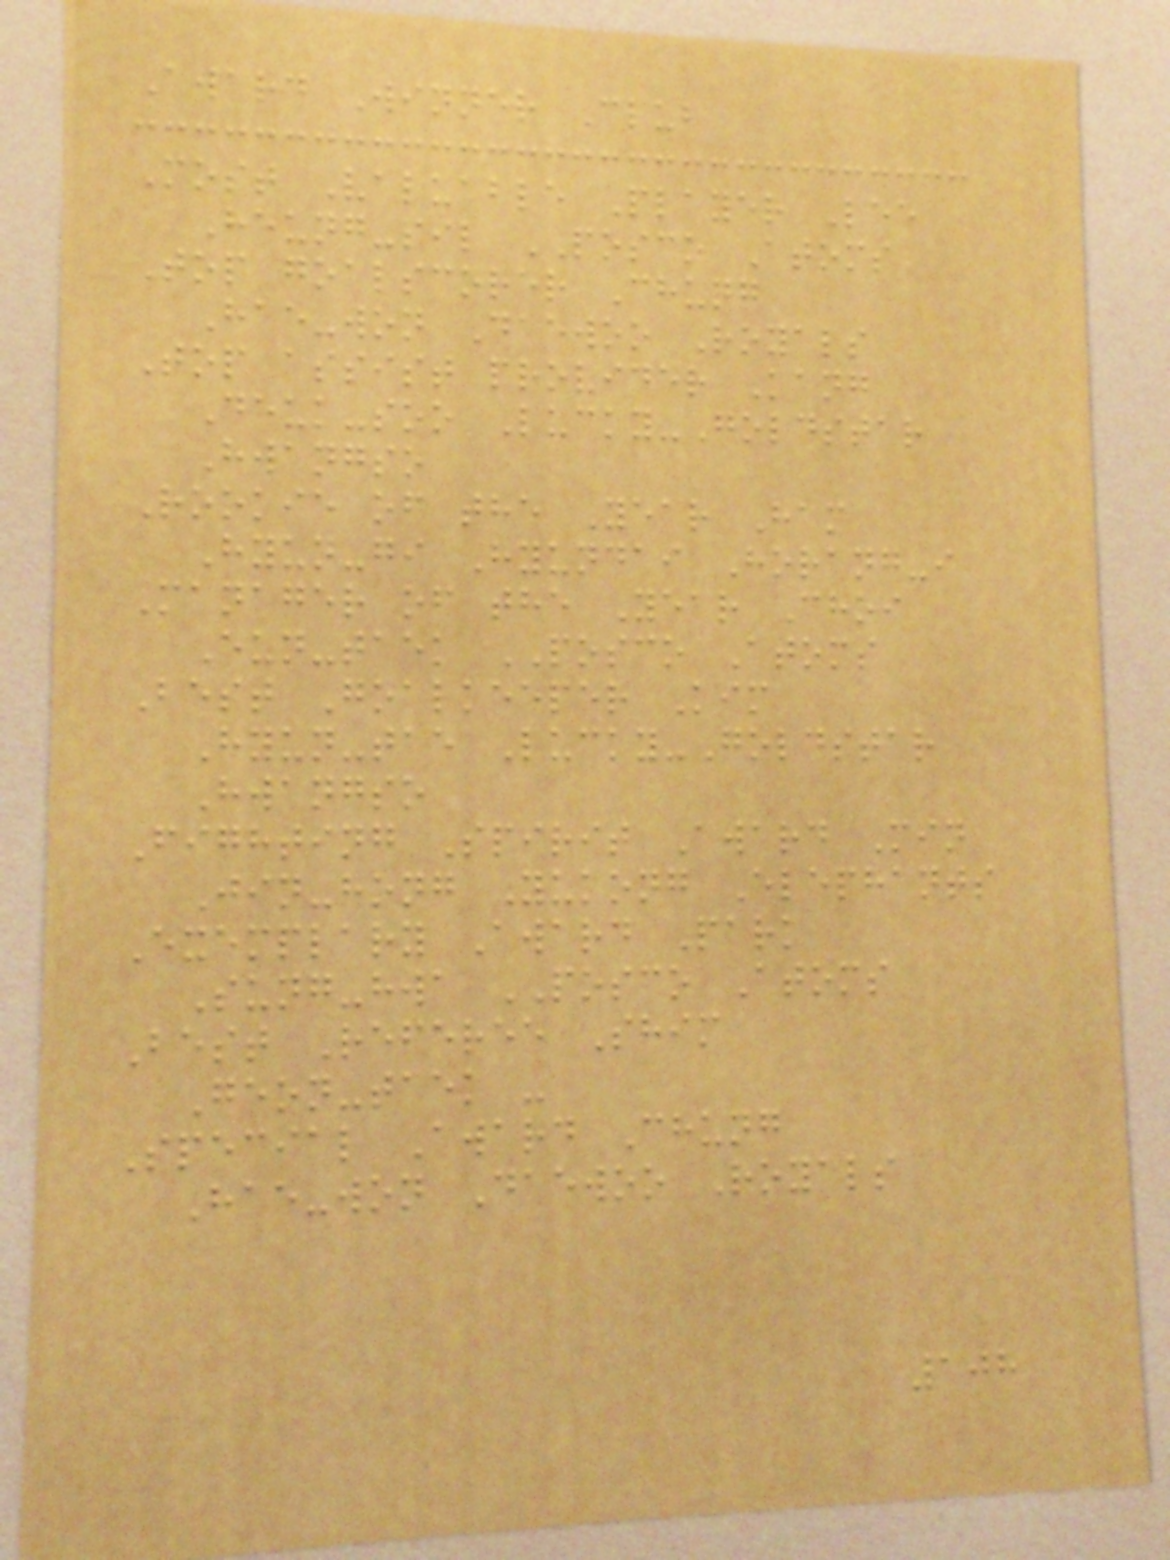Award Winner Club
Most Valuable Player Lee
Heung-sil POSCO Atoms
Top goalscorer Chung
Hae-won Daewoo Royals
Top assist provider Kang
Deuk-soo Lucky-Goldstar
Hwangso
Rookie of the Year Ham
Hyun-gi Hyundai Horang-i
Manager of the Year Choi
Eun-taek POSCO Atoms
Best Goalkeeper Kim
Hyun-tae Lucky-Goldstar
Hwangso
Fighting Spirit Award Min
Jin-hong Yukong Elephants
Exemplary Award Park
Sung-hwa POSCO Atoms
Best Referee Shim
Geon-taek -
Special Award Chung
Hae-won Daewoo Royals
108
